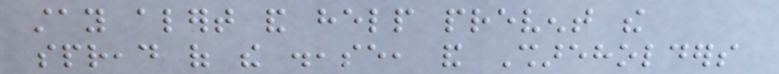stay alert and help prevent the
spread of the disease, and Shareholders
